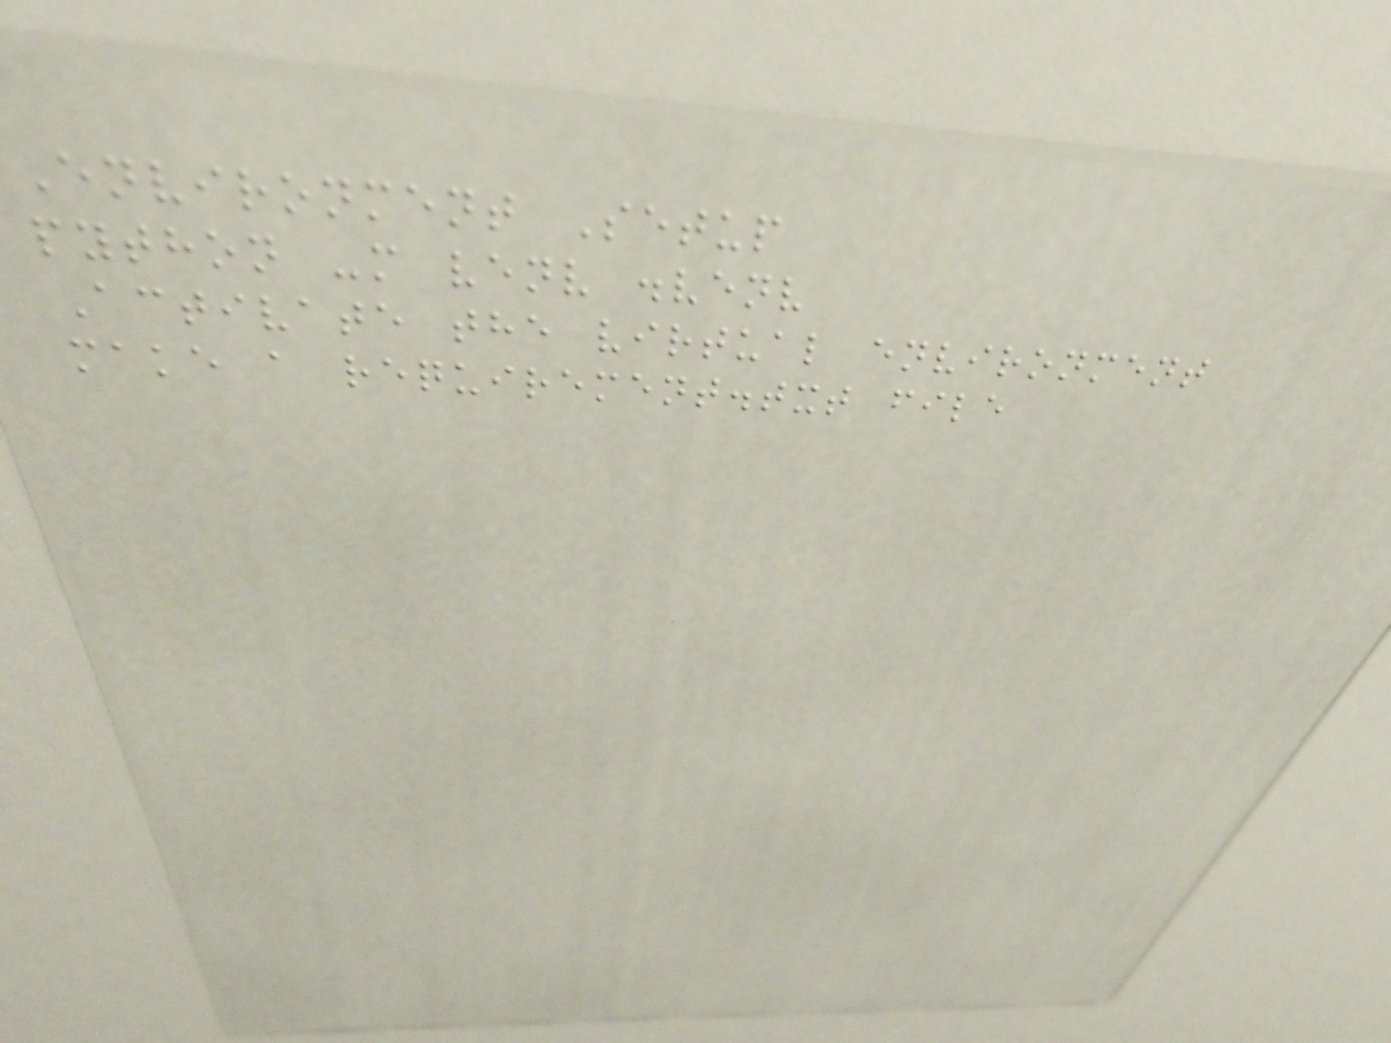Environment Setup
python -m venv .venv
Activate the virtual environment
make a requirement.txt file
